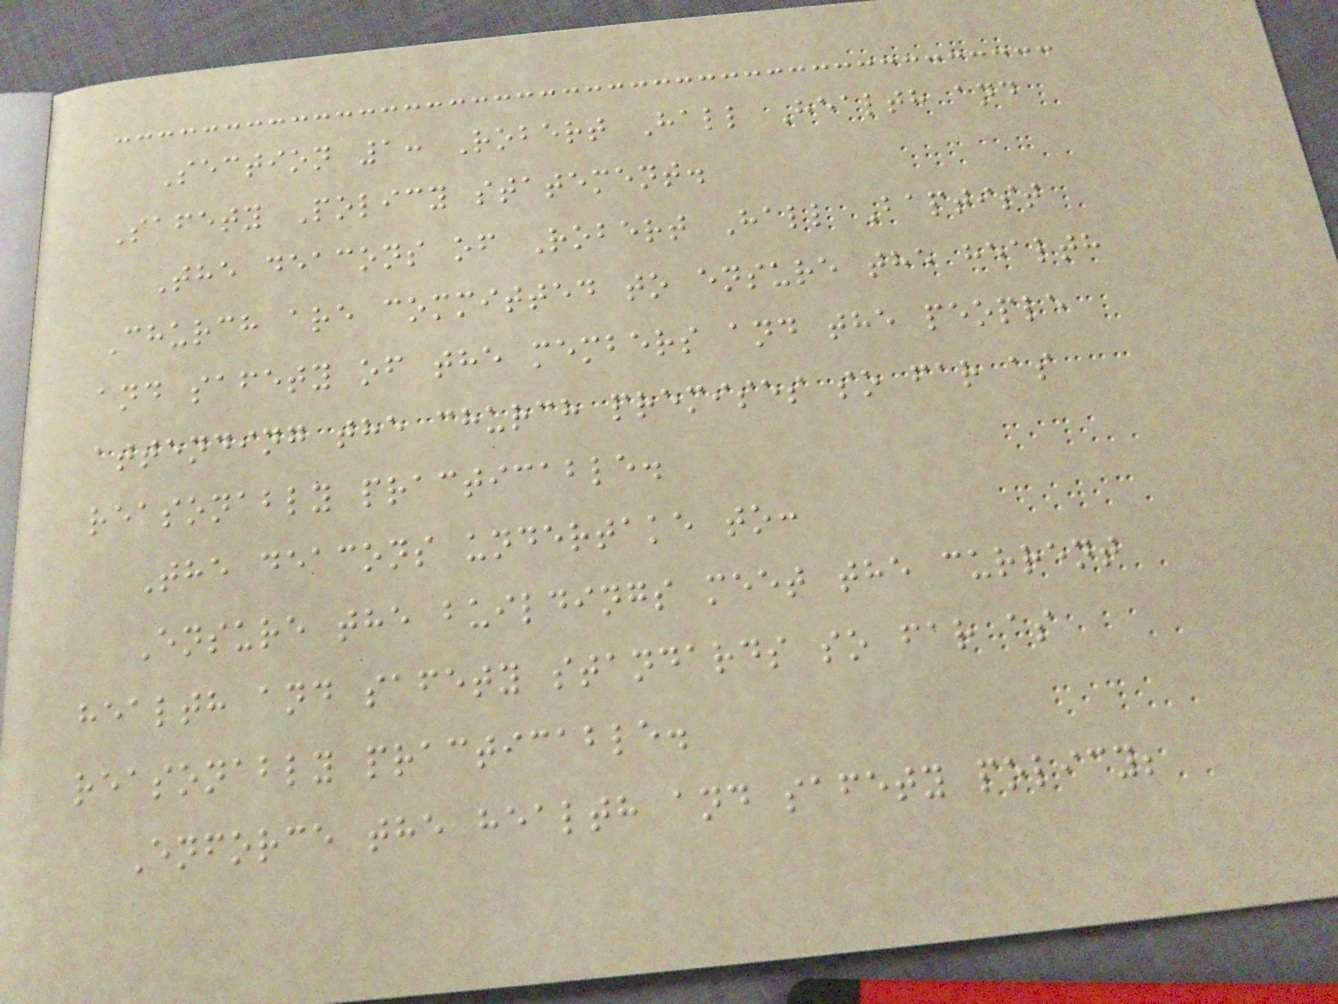Section 1: Robert Hall Health and
Safety Policy statement.
The deacons of Robert Hall Baptist
Church are committed to ensure the health
and safety of the members and the people
attending the church premises so far as
reasonably practicable.
The deacons undertake to:
Ensure the buildings meet the current
health and safety standards so far as
reasonably practicable.
Enforce the health and safety policy;
